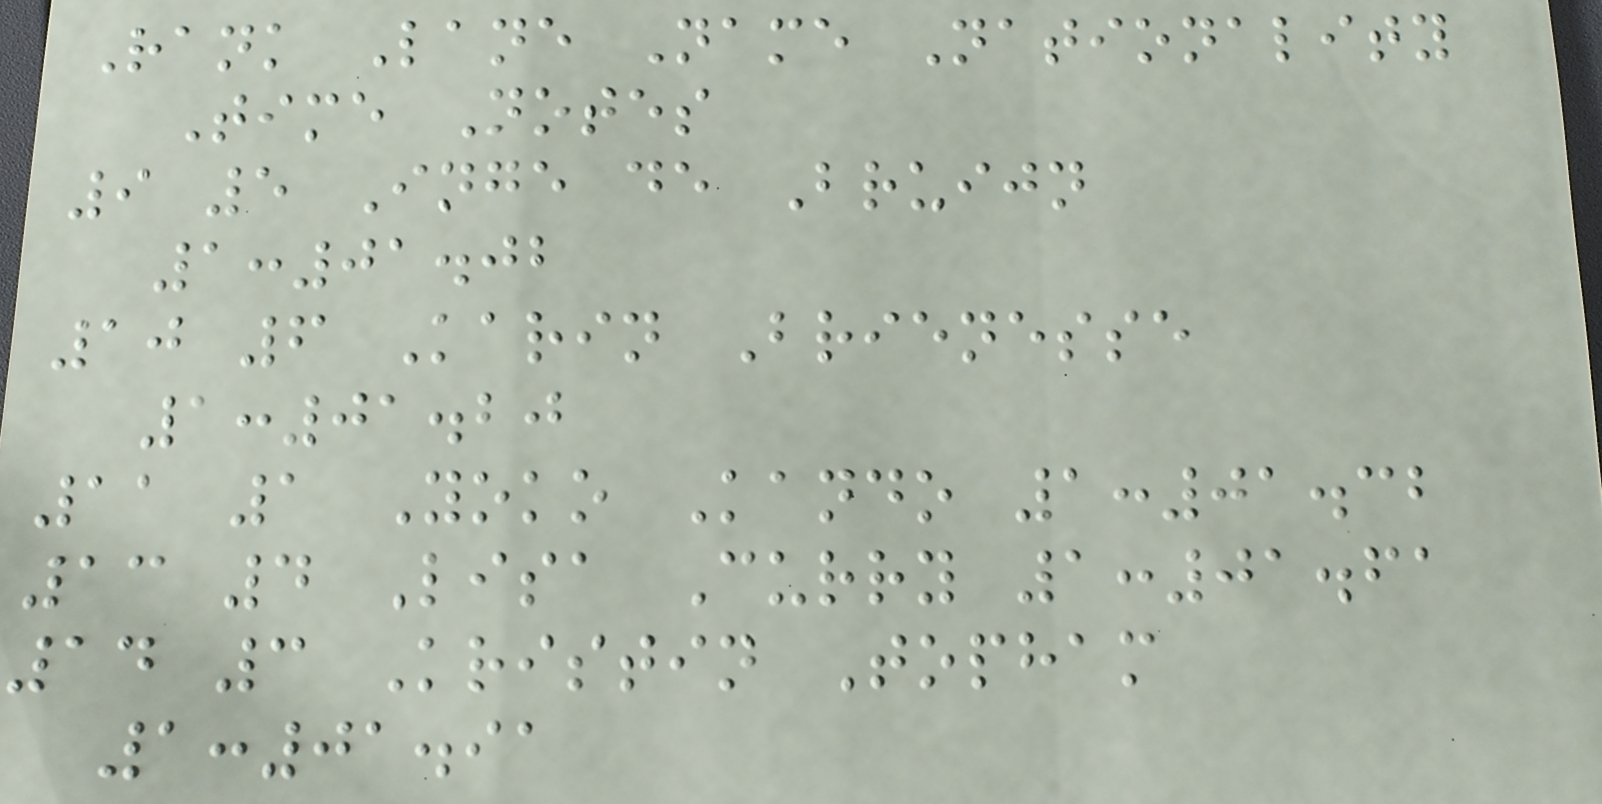Rank Lane Name Nationality
Time Notes
9 5 Inge de Bruijn
1:01.02
10 6 Karin Brienesse
1:01.20
11 1 Yoko Kando 1:01.32
13 4 Lisa Curry 1:01.61
14 3 Kristin Topham
1:01.91
